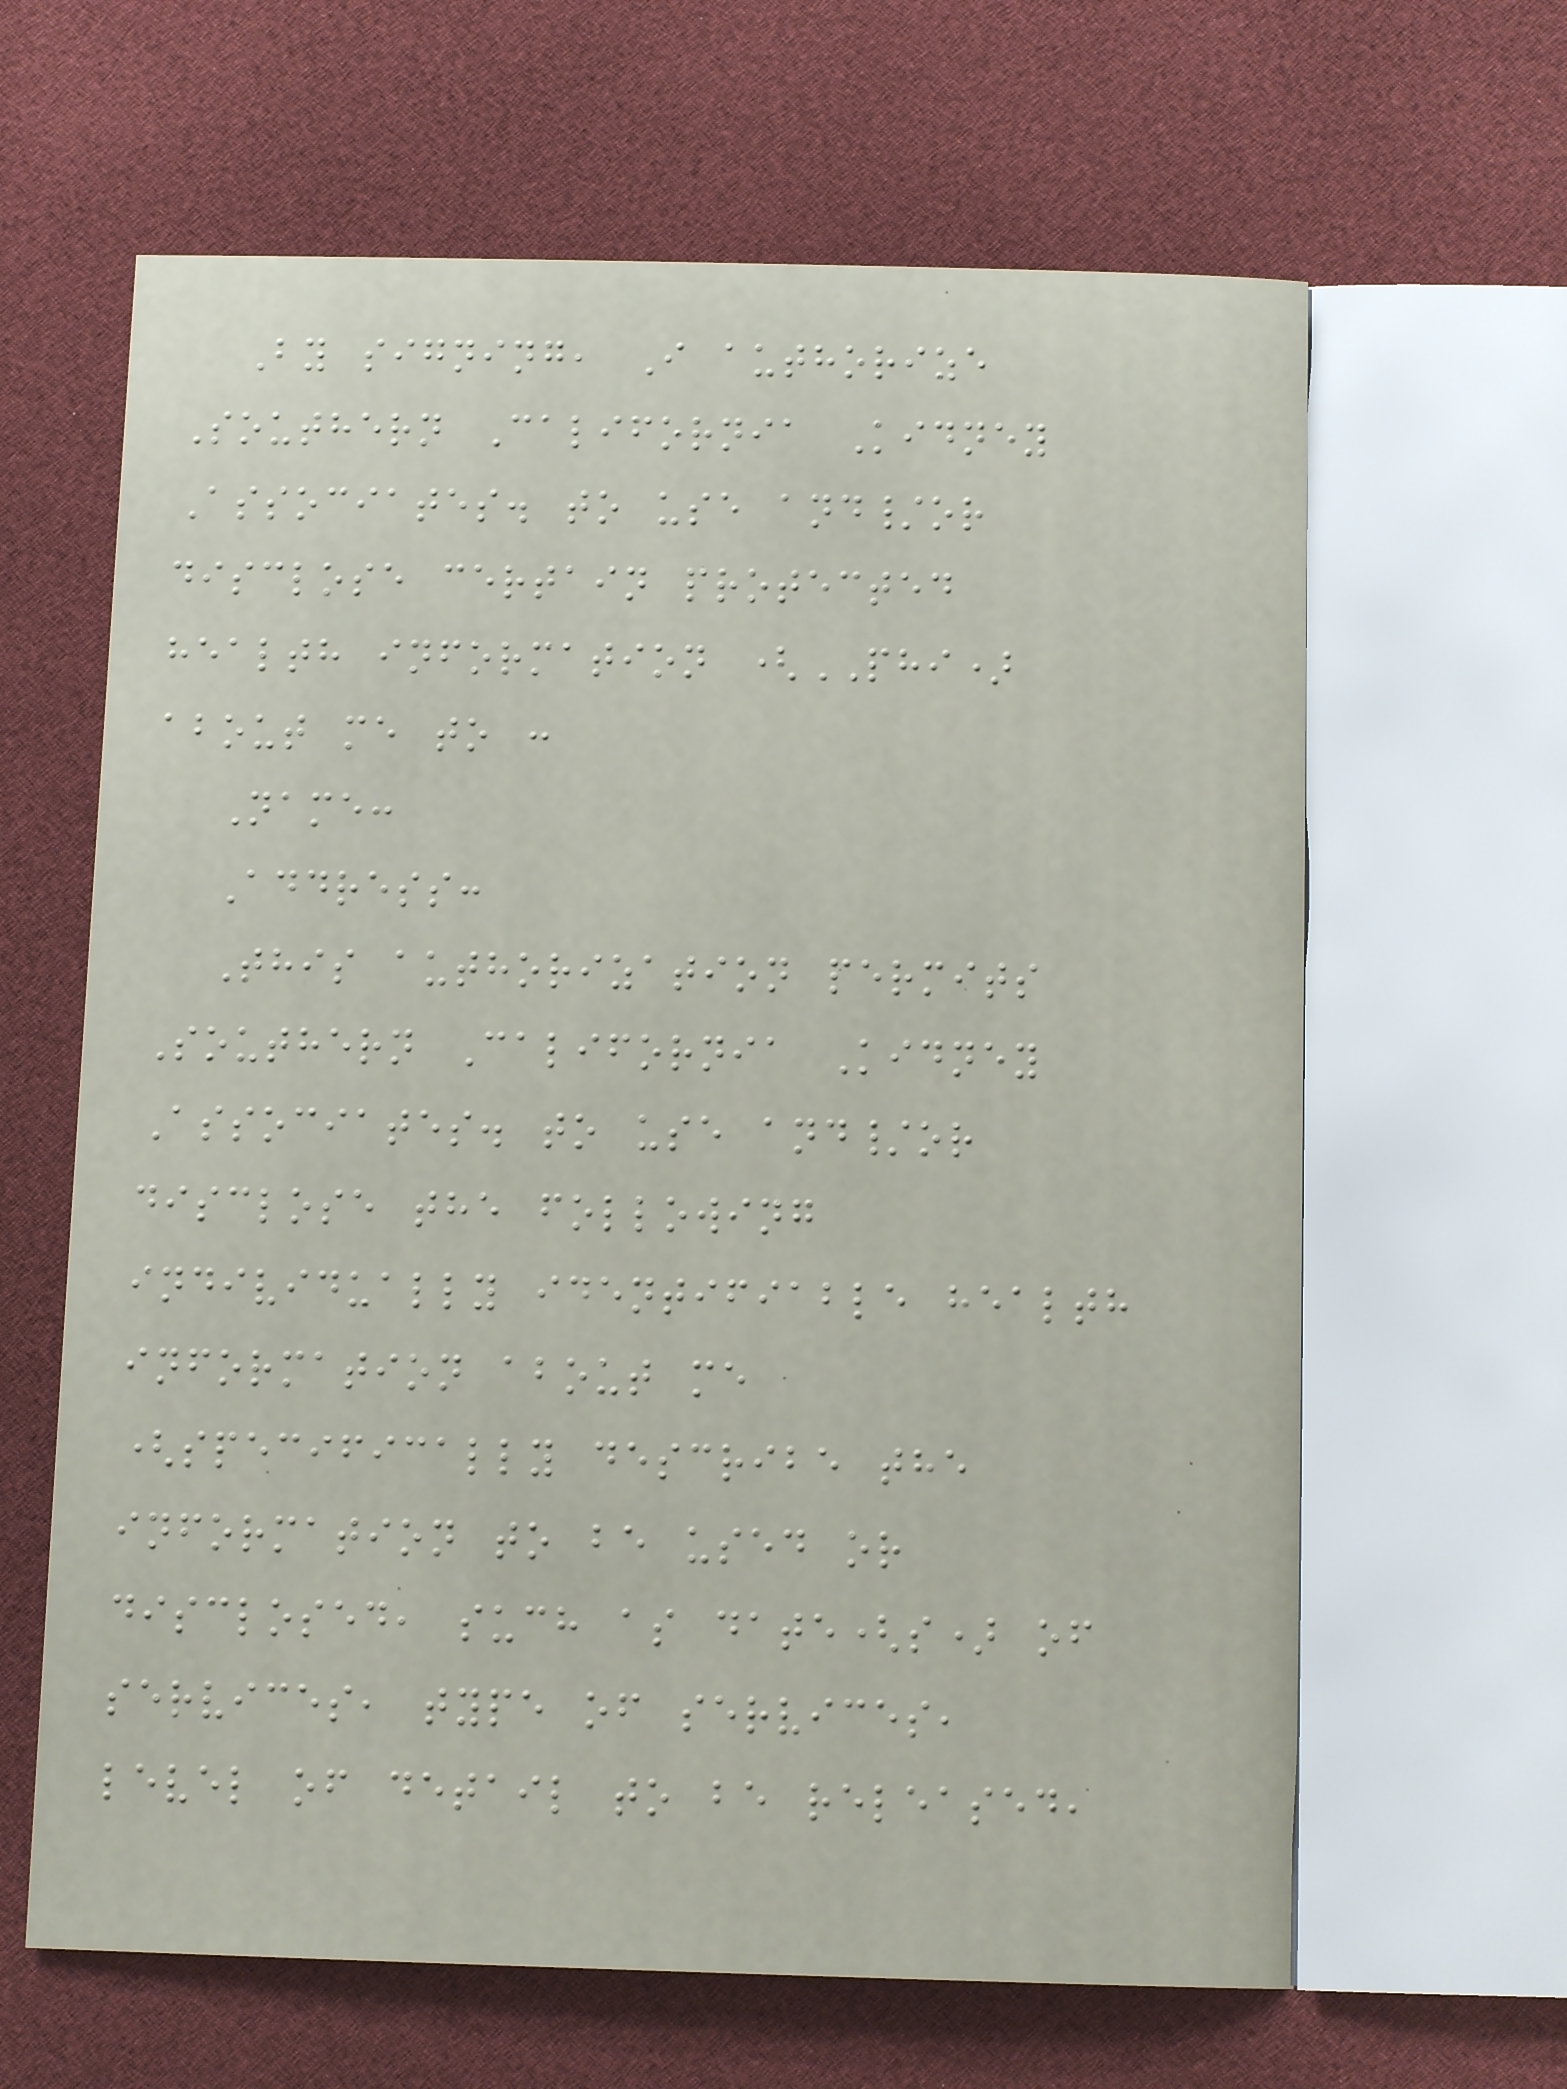By signing, I authorize
Southern California Kidney
Associates. to use and/or
disclose certain protected
health information (PHI)
about me to :
Name:
Address:
This authorization permits
Southern California Kidney
Associates. to use and/or
disclose the following
individually identifiable health
information about me
(specifically describe the
information to be used or
disclosed, such as date(s) of
services, type of services,
level of detail to be released,
